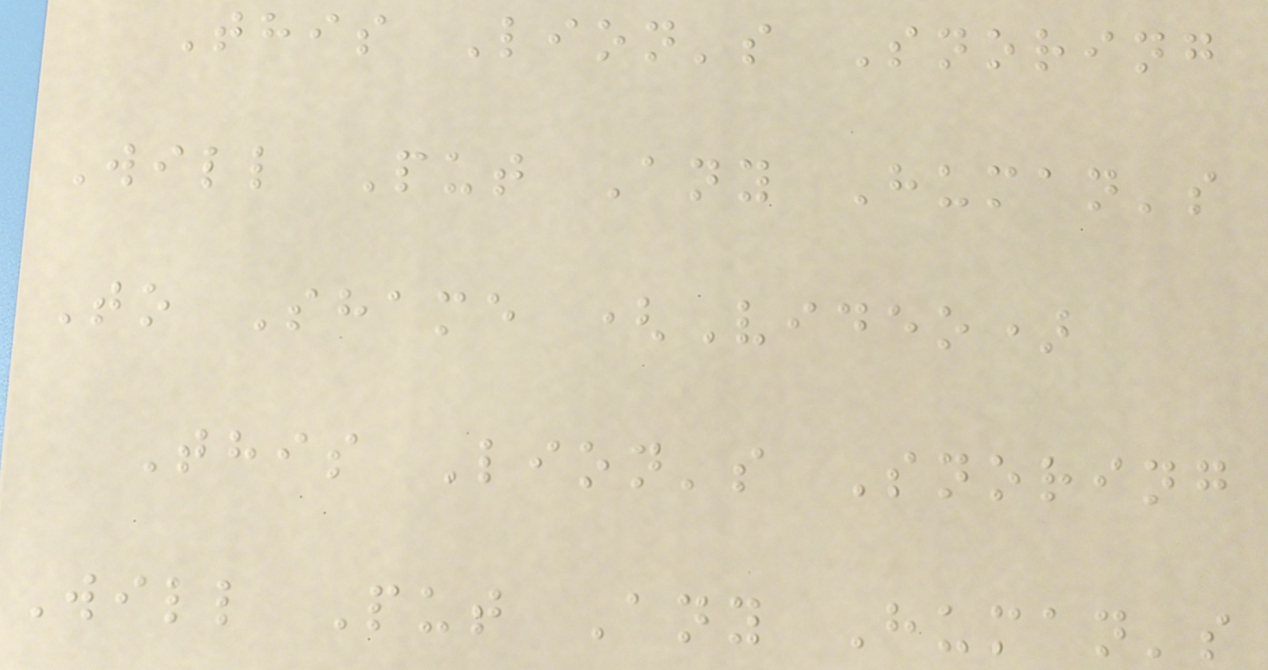This Lion's Snoring
Will Put Any Human's
To Shame (Video)
This Lion's Snoring
Will Put Any Human's
